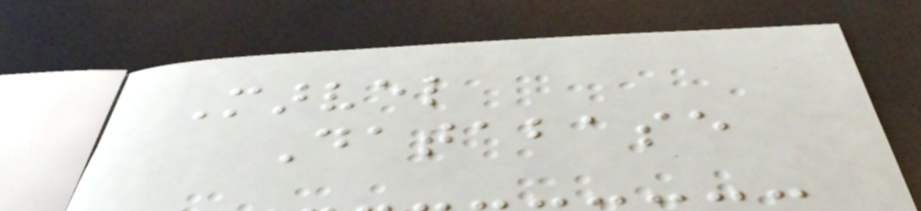Marvel
Database
